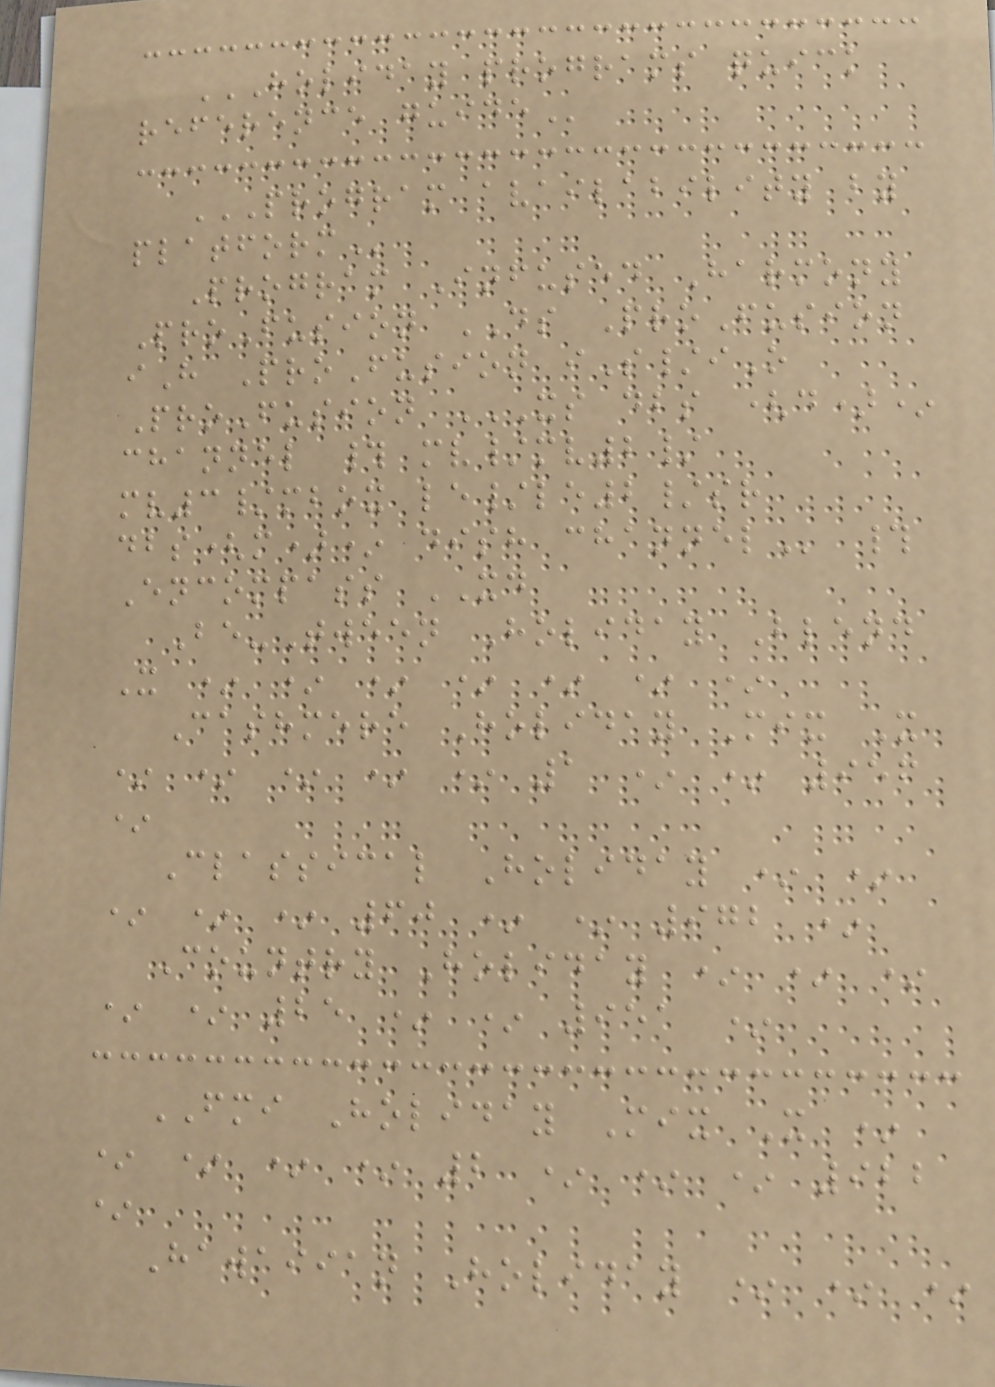HOLIDAY PROGRAMS QUICK
REFERENCE GUIDE
PROGRAM AVAILABILITY BY
PLATFORM
Program Infused Harmony
ProFusion DS ProFusion
iH ProFusion iS/iO
ProFusion XS DBS (D)*
CHANNEL # MV/MV2/
MV3/MBOX LE/LE2/SR
DBS(M)* DISH CHANNEL #
Encompass XD
Be-Tween Holiday Blend
X * * * * * * *
Cashmere Holiday Mix X
* * * * * 1 * * 956
*
Classical Holiday * *
* * * 60 * * 972 *
Country Holiday * * *
* * 25 * * 951 *
FMI Holiday Mix X *
* * * * 2 * * * 922
*
Hawaiian Holiday * * *
